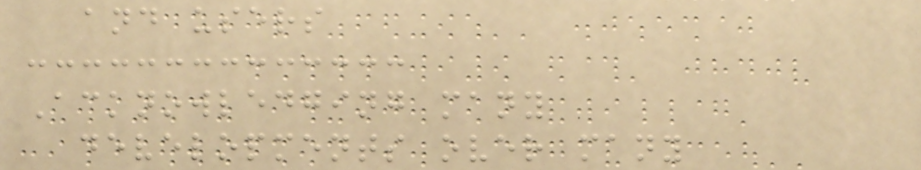and users
Acknowledging many
developments over many
